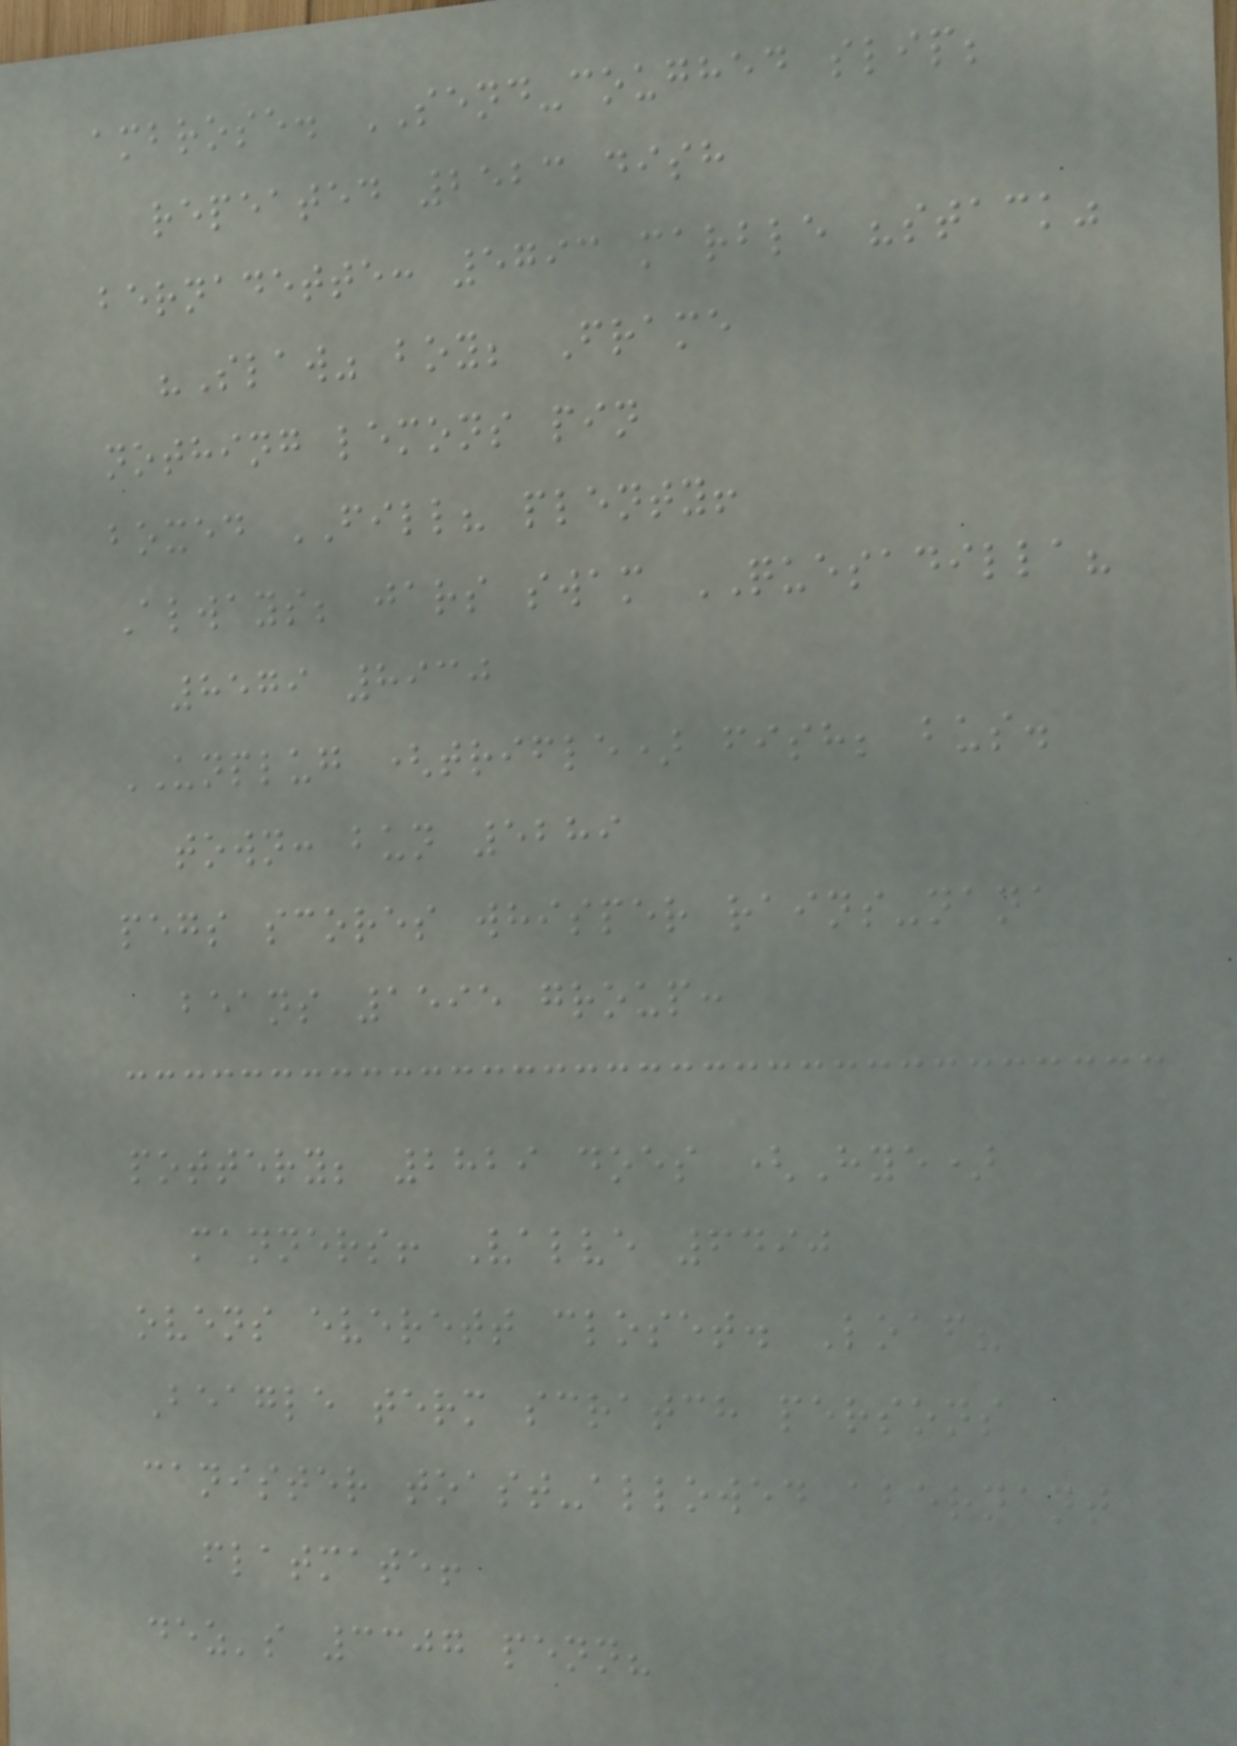ambrose. SEND-coughed slip;
repeated 2523 dish
bernadette: 5793 marble "stack"
"Slaw" boy; Frame
nothing lemons pin
boxed FILL? plenty!
Always; jars swam QUESADILLA?
8579 8930
UNPLUG (trifle) fish; bus.
town: bun 5289
pegs scores whisper rains-nana
beans 1595 group:
pottery; 2829 does (Hye)
manners! Valve 6490
ovens everett closet. Loaf?
Beagle term scratch persons
canister toast-allowed abernant
flatmate!
dez's 3307 penn?
